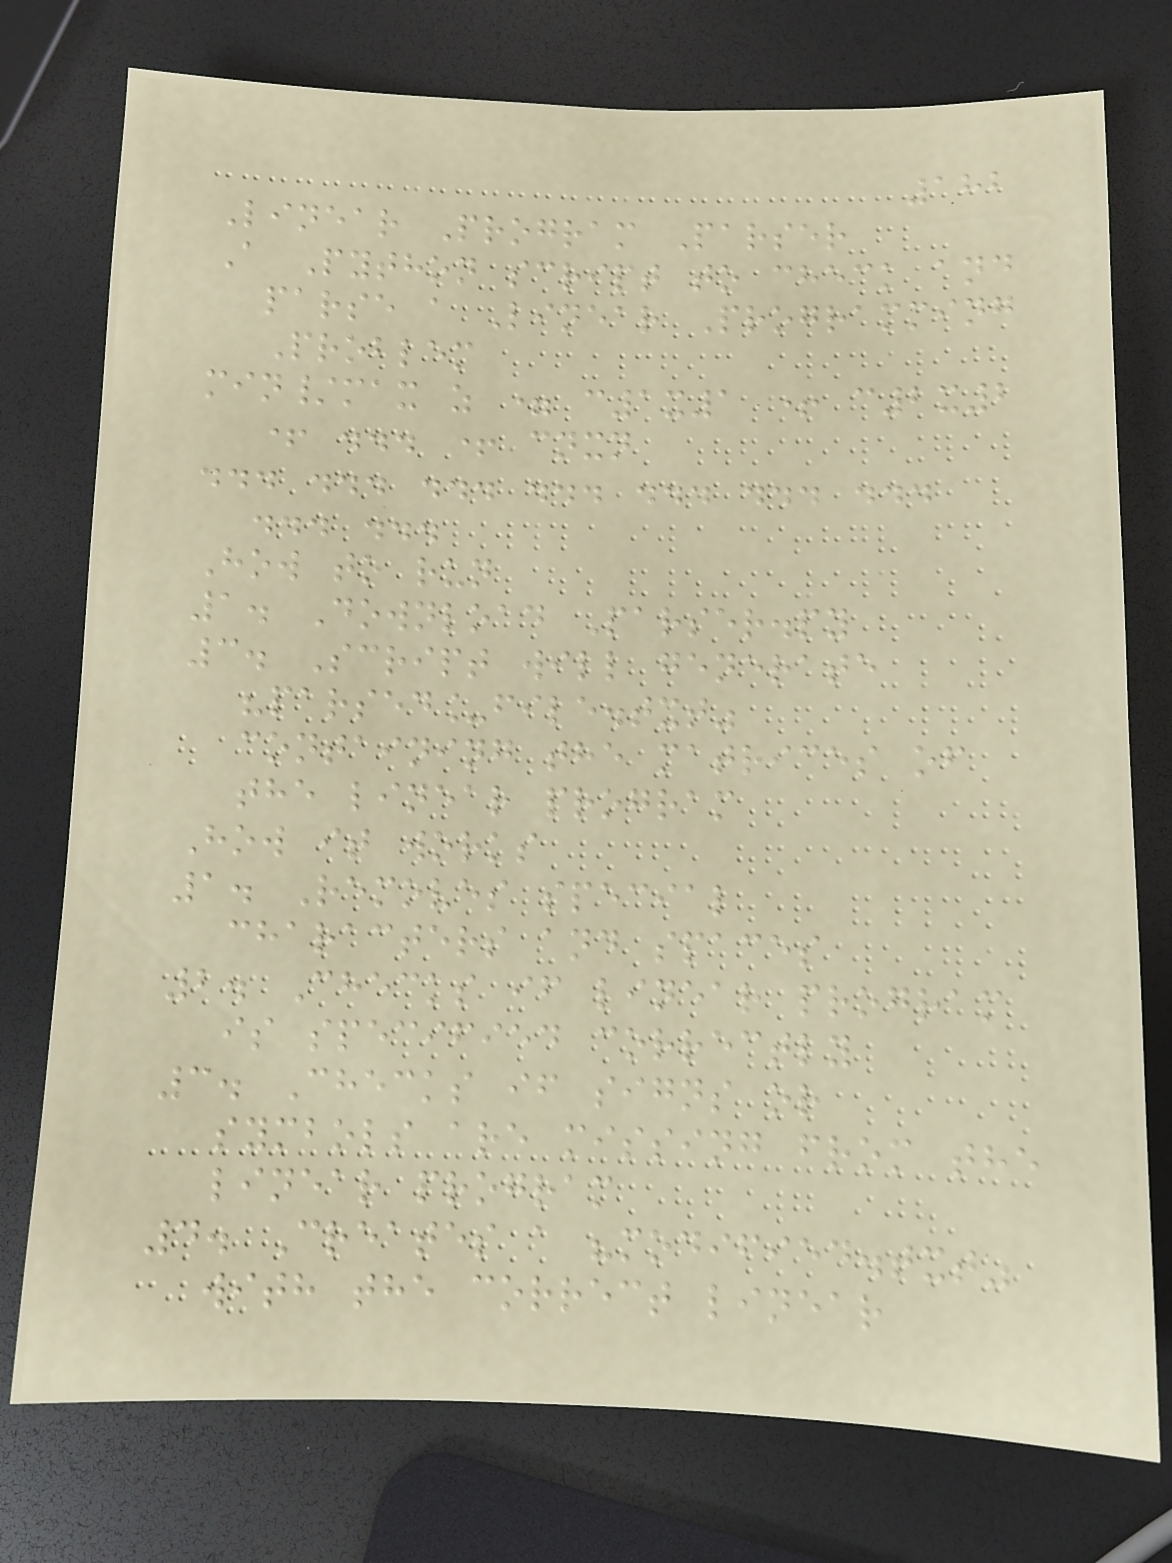182
Linear Program Parser
A Python script to check and
parse a Linear Programming
Problem
min/max z = c1x1 + c2x2
+ ... + cnxn
... ... ... ... ... ... ...
... ...
How to run
1. Download Parser.py
3. Script will generate
"parsed_file.txt"
containing the matrices of
the linear program
How it works
1. Removes special
characters and spaces
2. Checks if linear program
is specified correctly
3. Checks if signs or
symbols are missing from the
linear program
4. Creates a "modified.txt"
with the correct linear
